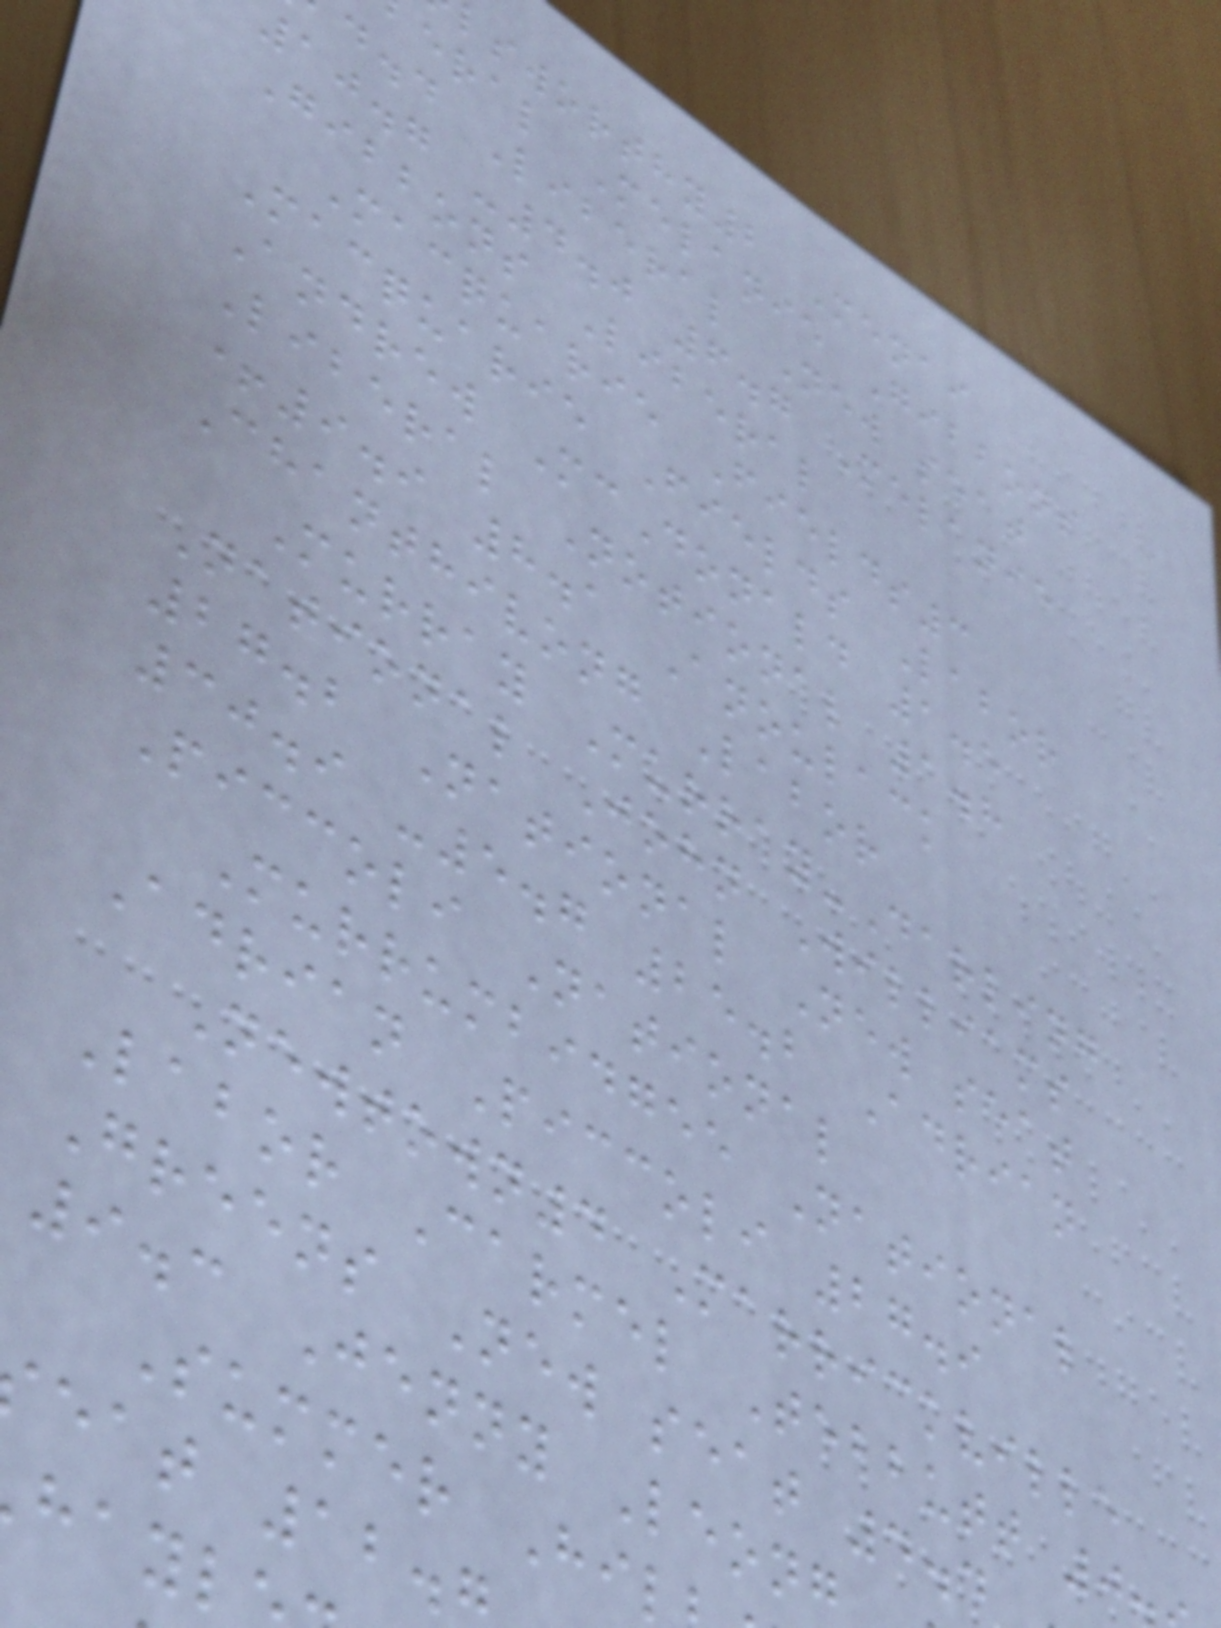lsworthy2 Menai
eral Melanie Gibbons
d.d Liberal New seat
10.7 -4.0 6.7 Melanie
Gibbons Liberal
Macquarie Fields3
Macquarie Fields Labor
Andrew McDonald 1.5
Liberal Notional 1.8
+9.9 8.1 Anoulack
Chanthivong Labor
Murray Murray-Darling
National John Williams
27.2 National New seat
30.9 -5.7 25.2 Adrian
Piccoli National
Murrumbidgee National
Adrian Piccoli 27.9
Newtown4 Marrickville
Labor Carmel Tebbutt 0
Greens New seat 4.4
9.3 Jenny Leong
Summer Hi
eat 12.
